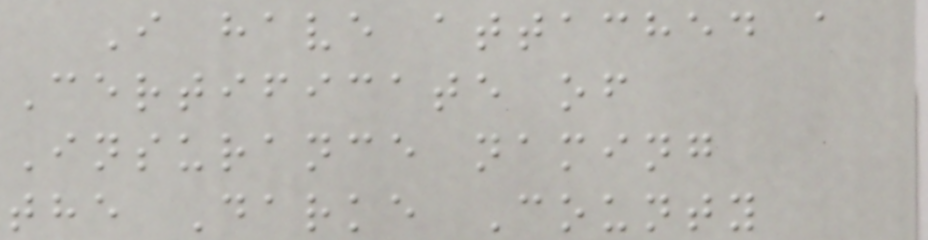I have attached a
Certificate of
Insurance naming
the Darke County
